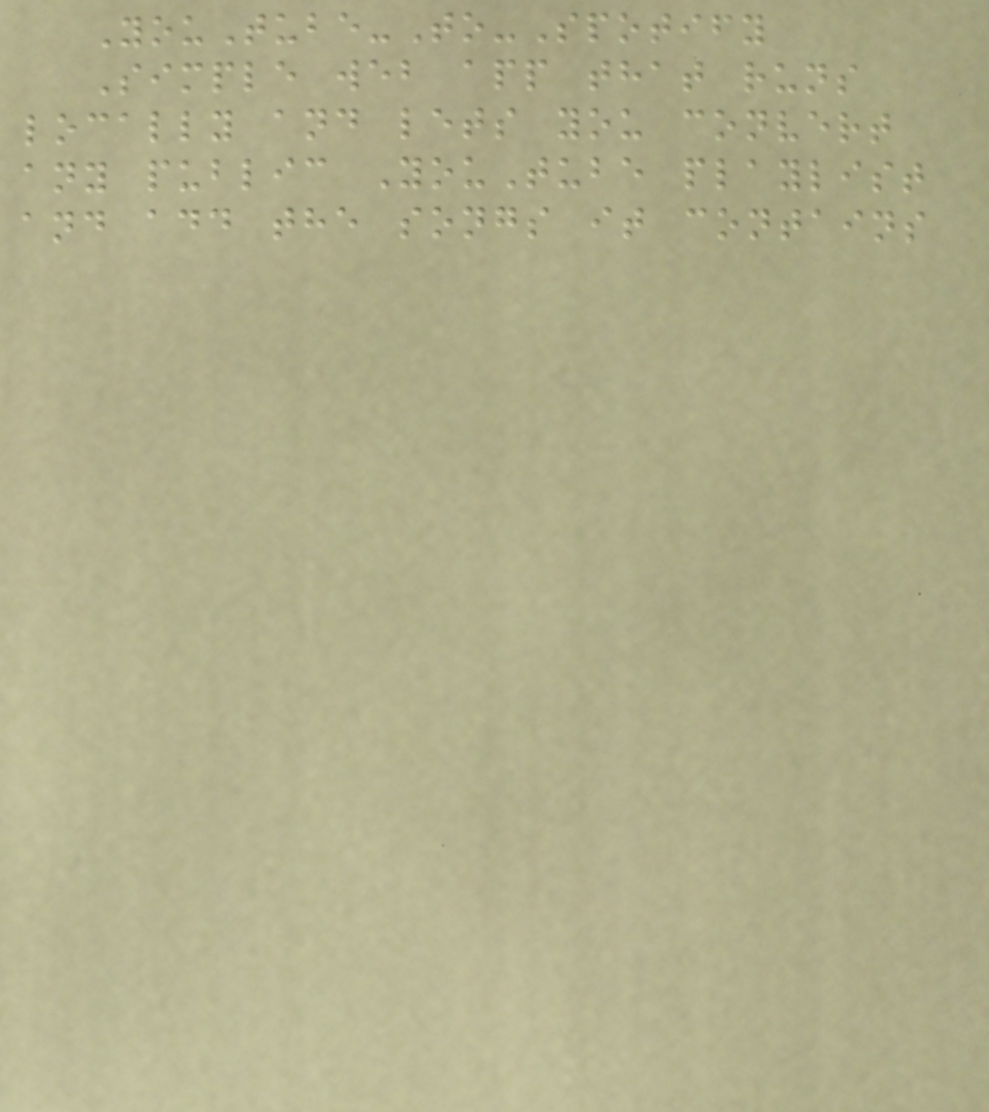YouTube-To-Spotify
Simple web app that runs
locally and lets you convert
any public YouTube playlist
and add the songs it contains
